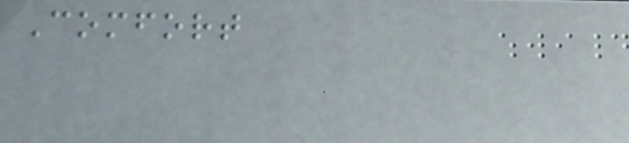Comfort
